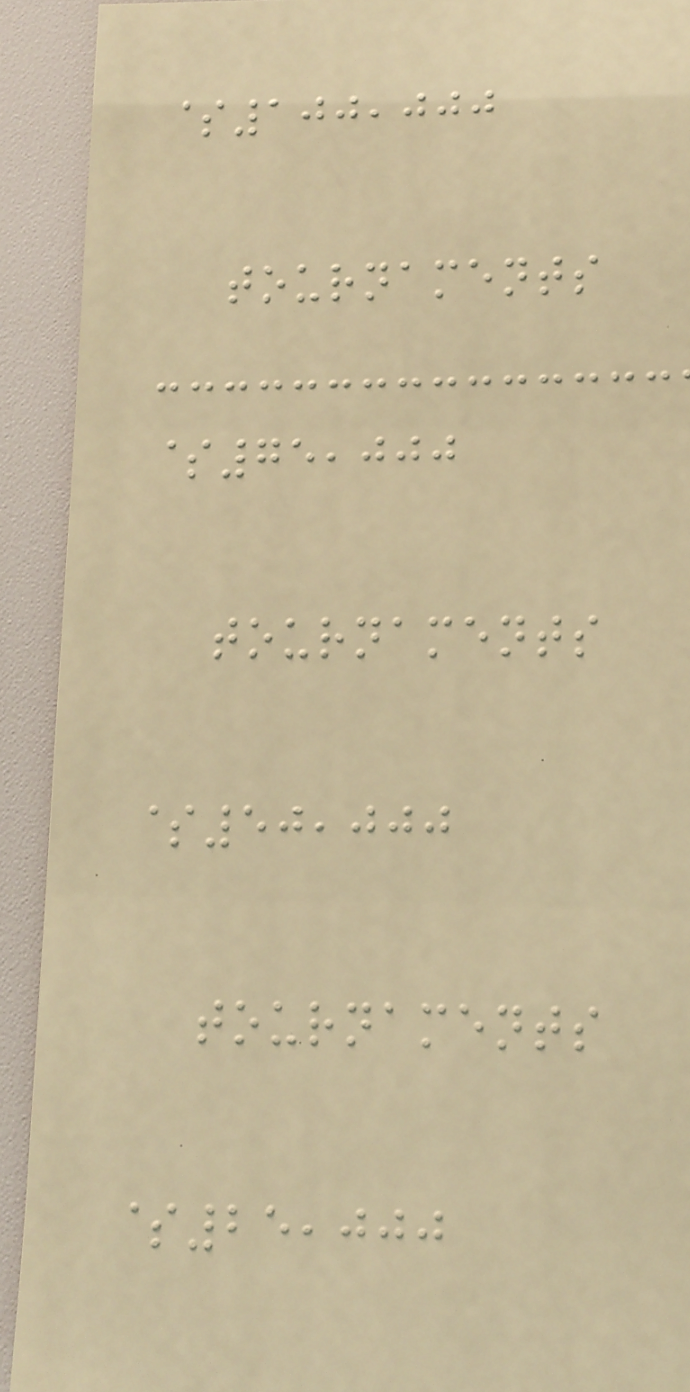$100,000
tournaments
$75,000
tournaments
$50,000
tournaments
$25,000
